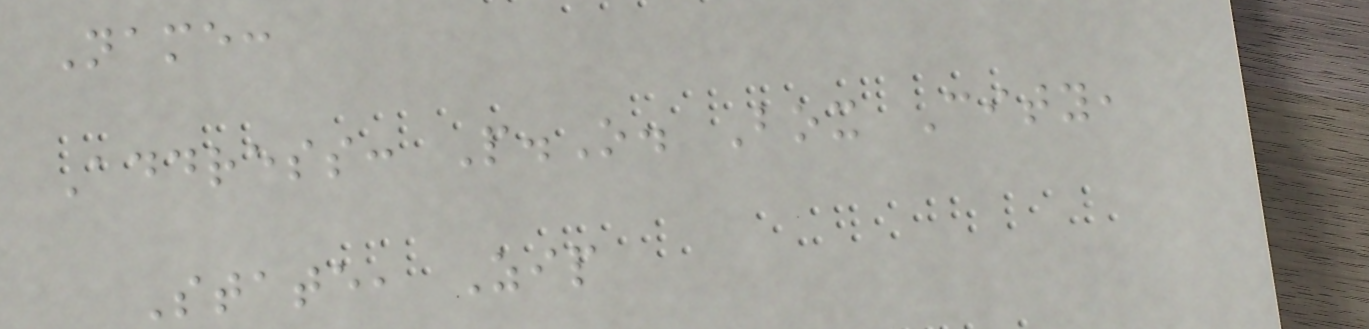Name:
Address: P.O. Box City,
State, Zip
